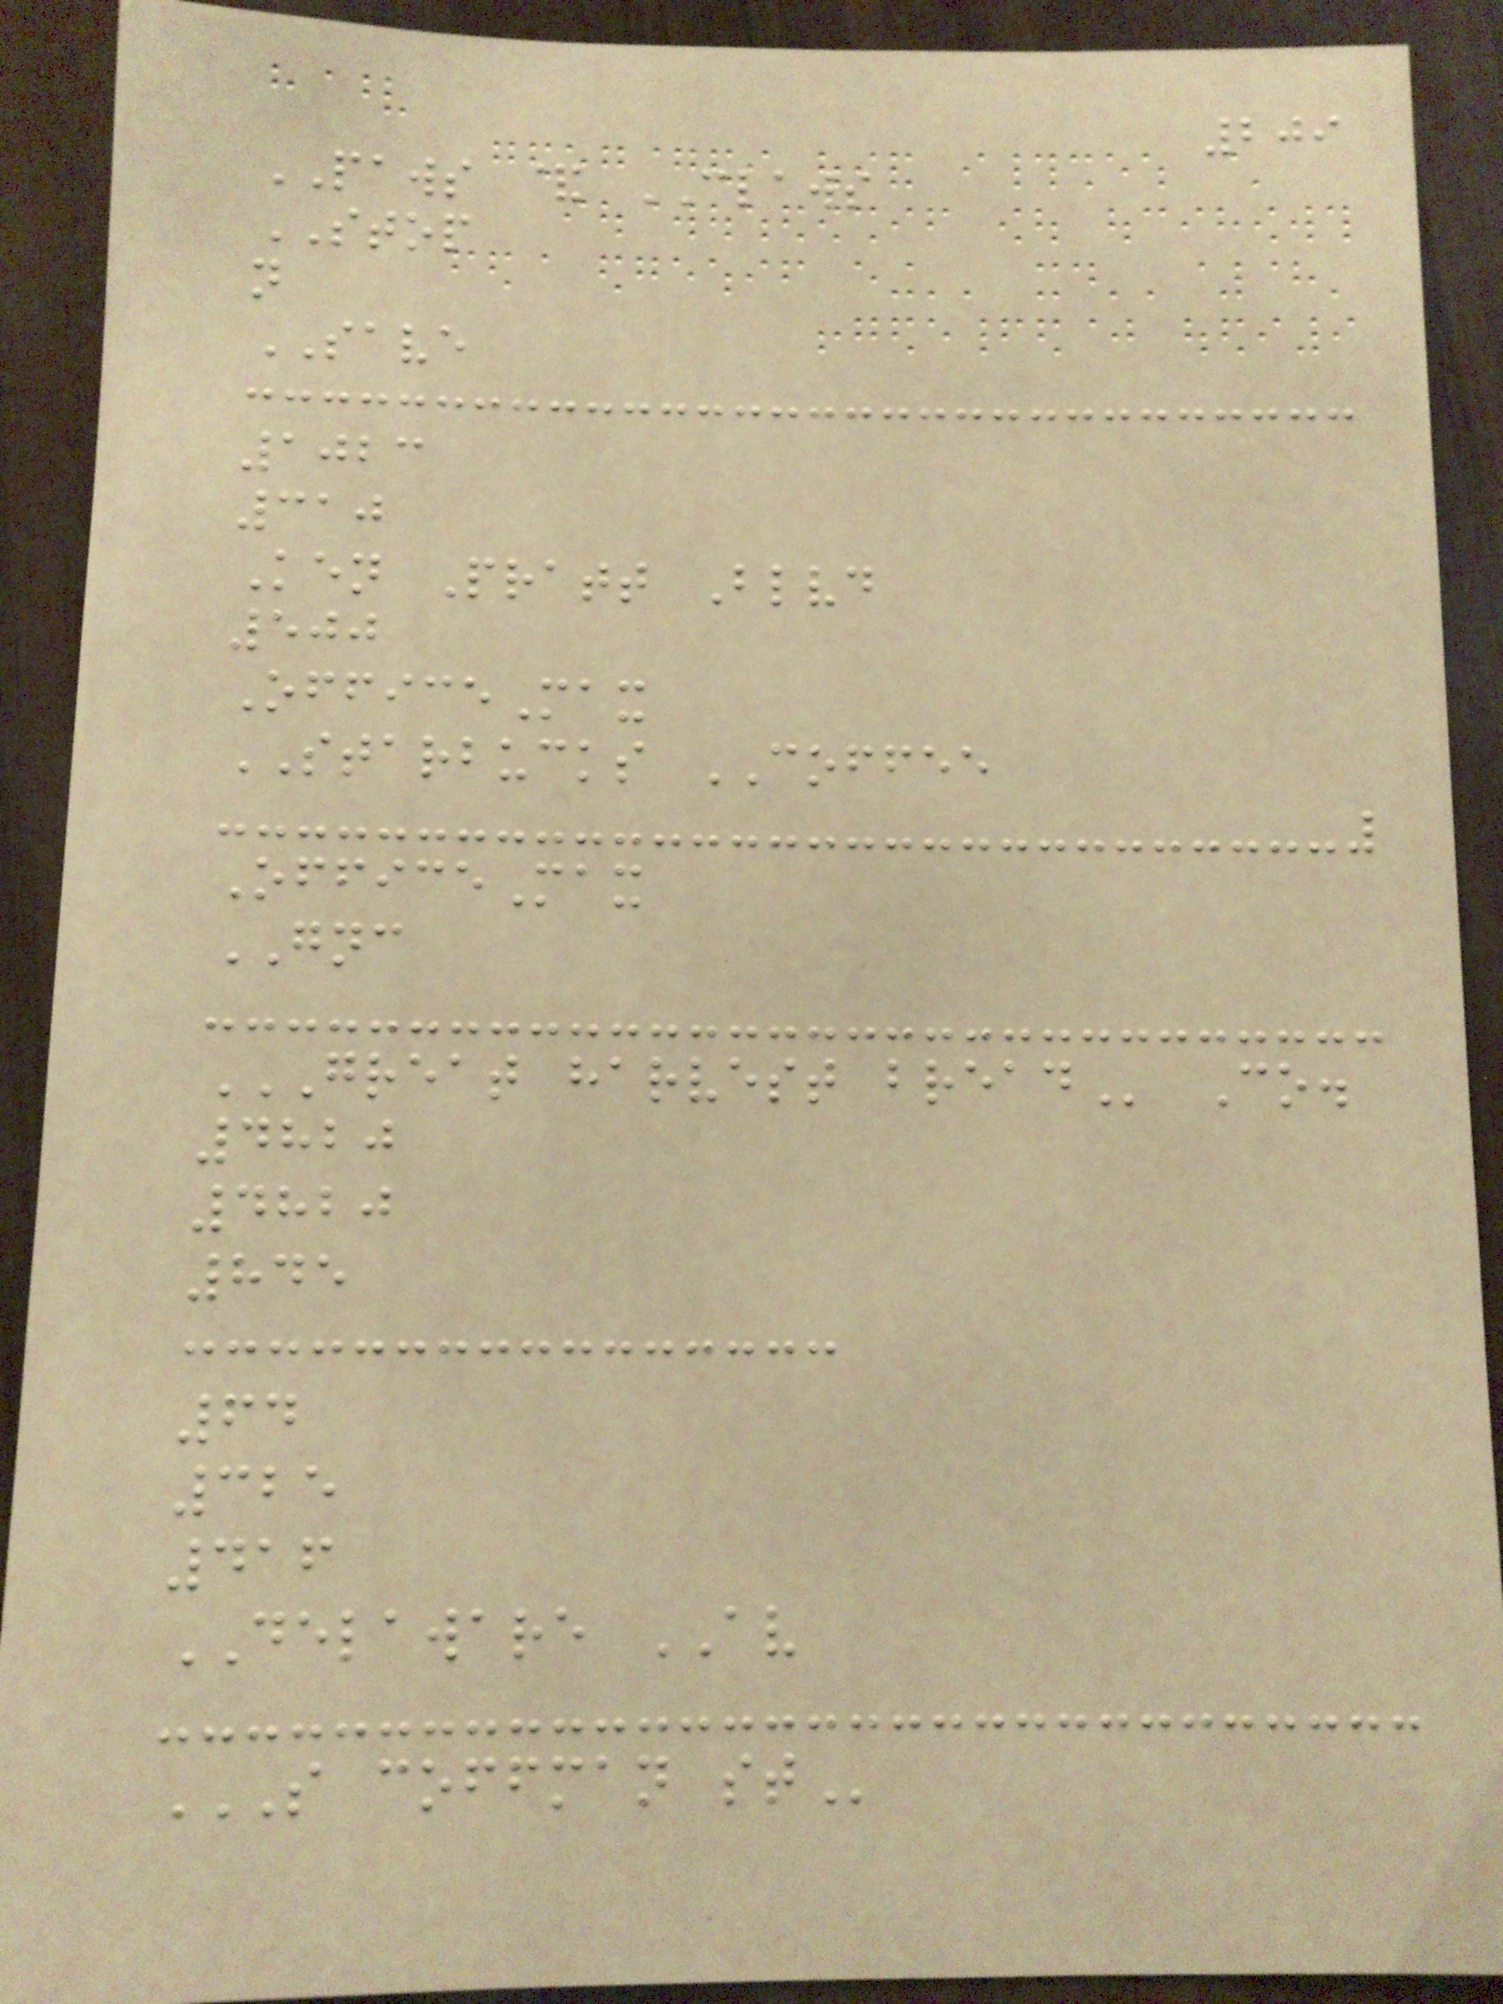209
PAWS & CLAWS
STOP
n
SAVE
1023
310
Ken Pratt Blvd
500
OfficeMax
STARBUCKS COFFEE
OfficeMax
GNC
GREAT HARVEST BREAD Co.
4820
4820
845
64
325
416
DELAWARE AV
S COFFMAN ST
